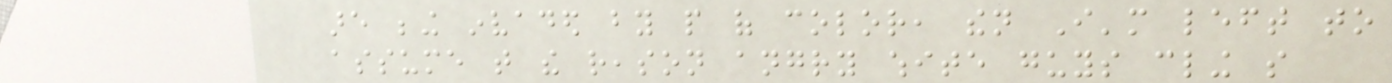are being invaded by people of color, then I'm left to
assume that the reason angry white guys cling so
